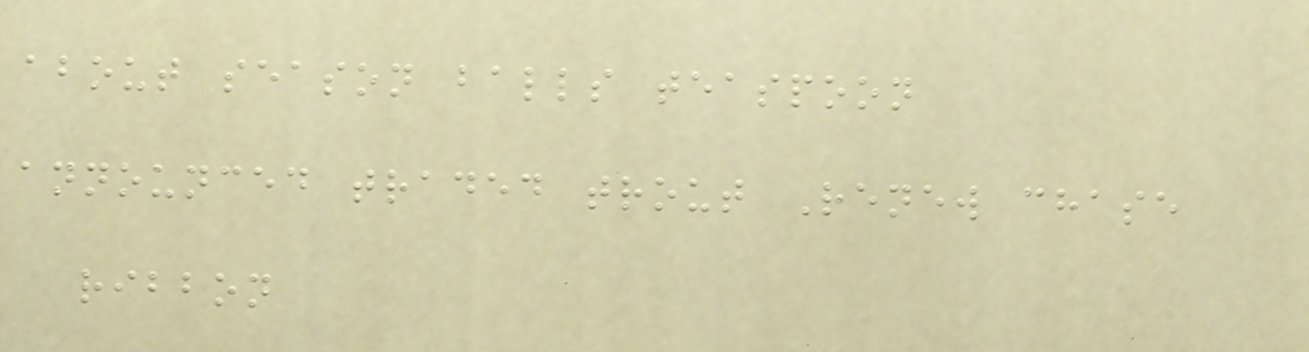about season balls teaspoon
announced traded trout Renew chase
ribbon
